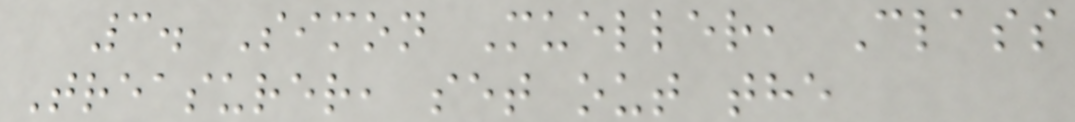3. Simon Mueller, Class
Treasurer, set out the
